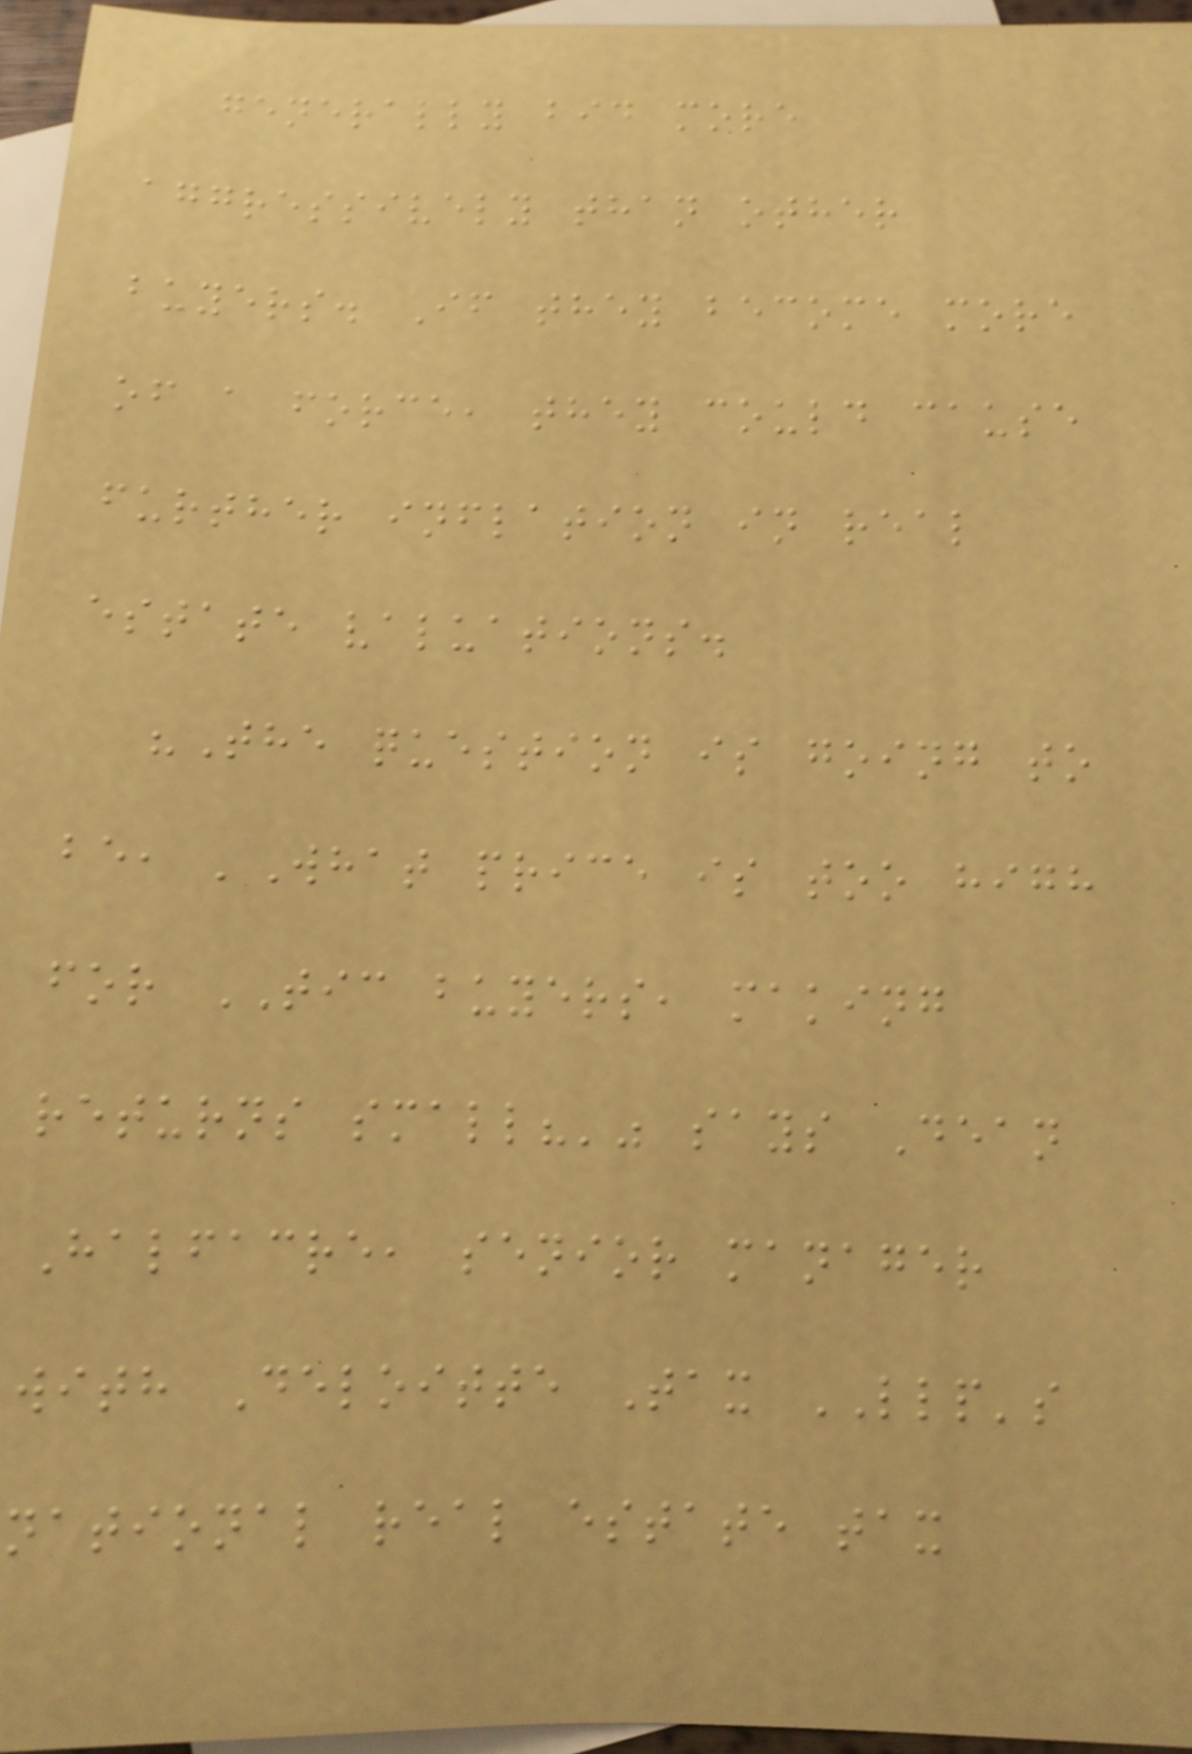generally bid more
aggressively than other
buyers. If they become more
of a force, they could cause
further inflation in real
estate valuations.
"The question is going to
be, 'What price is too high
for TIC buyers, making
returns small?'" says Dean
Halfacre, senior manager
with Deloitte Tax LLP's
national real estate tax
